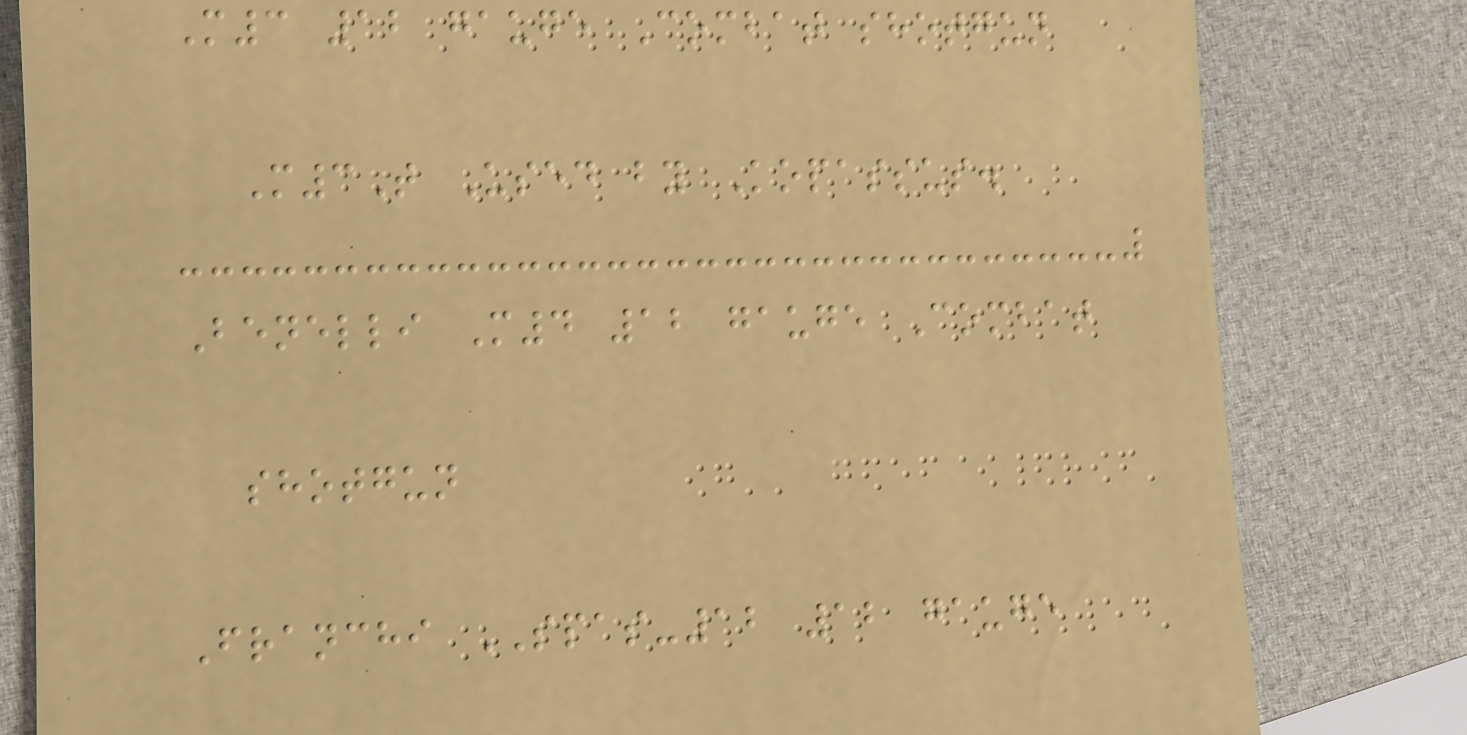M3 12 gauge Combat shotgun
M3T Used by Kopassus.
Benelli M4 12 gauge Combat
shotgun
Franchi SPAS-12 12 gauge
